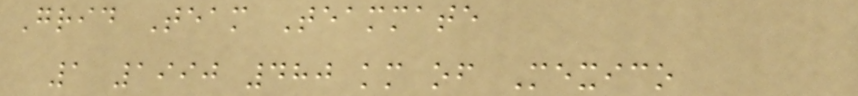Grid Team Teammate
1 1990 480 km of Mexico
